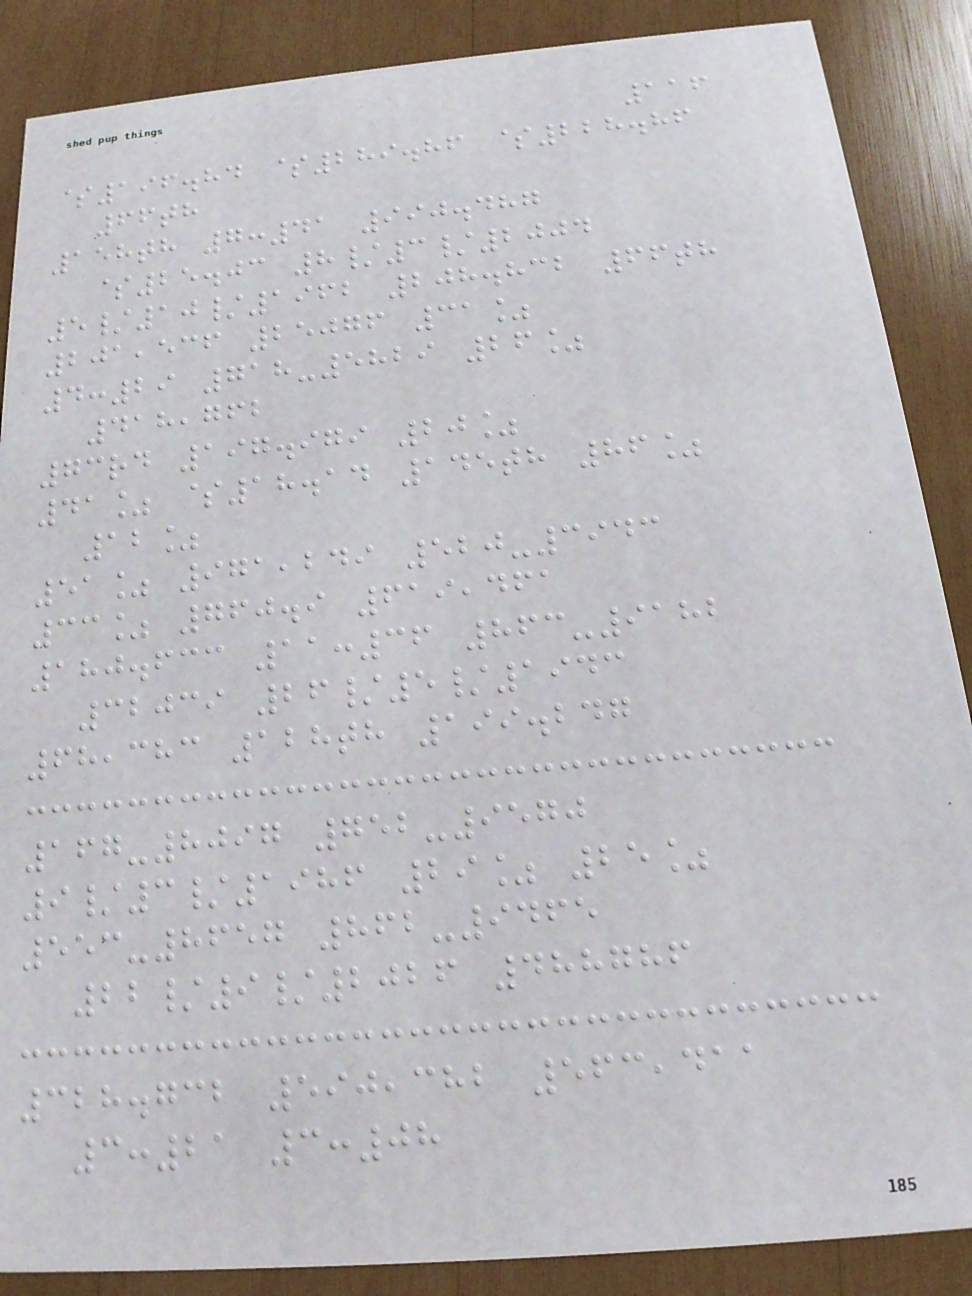116
$196.84 $289.86 $228.86
66th
158th 7:41 990.487
$25.03 8/3/2004
5/10/1962 208.832 66th
201,536 25076 31%
4:29 718-5829 26%
418,762
73rd 197.979 20%
41% $18.14 145th 86%
12%
51% 971,249 520-3943
33% 760.9 619,461
180.633 11:36 863-9182
32039 26/5/1943
68,383 128th 199.247
167-8097 752-9570
9/3/1986 29% 25%
553-8657 862-9465
22/9/2026 488786
328.732 590,382 563,411
3:21 3:08
